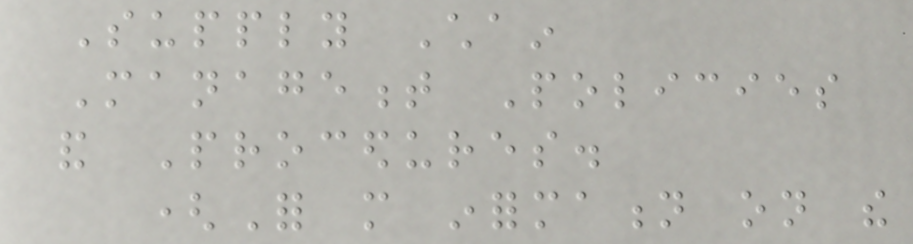Supply Chain
Management Policies
and Procedures.
(For more information on the
